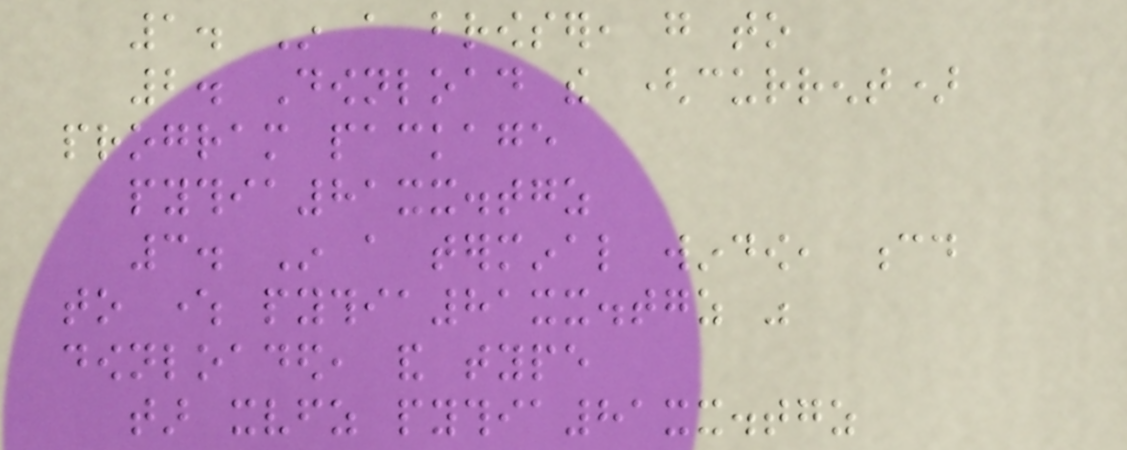1. In a browser, go to
2. Download the (current)
program package
pythia81xx.tgz
3. In a terminal window, cd
to where pythia81xx.tgz was
downloaded, and type
tar xvfz pythia81xx.tgz
